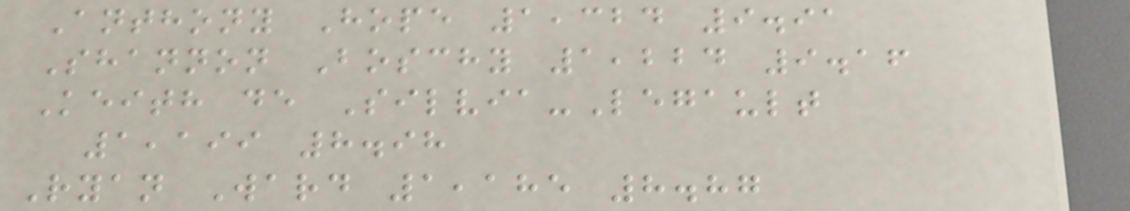Anthony Hope 1,324 9.91
Shannon Boschy 1,224 9.16
Keith de Silvia-Legault
1,199 8.98
Ryan Ward 1,185 8.87
